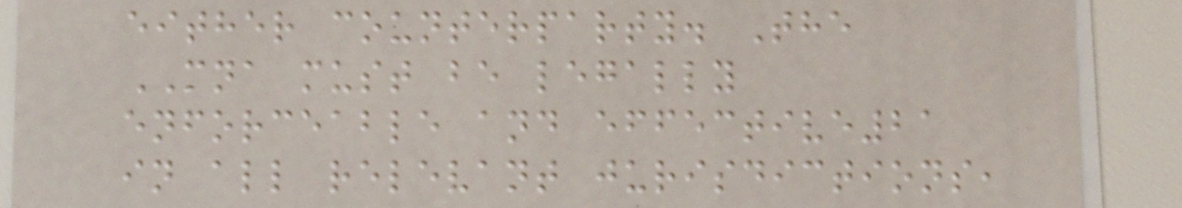either counterparty. The
MNA must be legally
enforceable and effective21
in all relevant jurisdictions,
